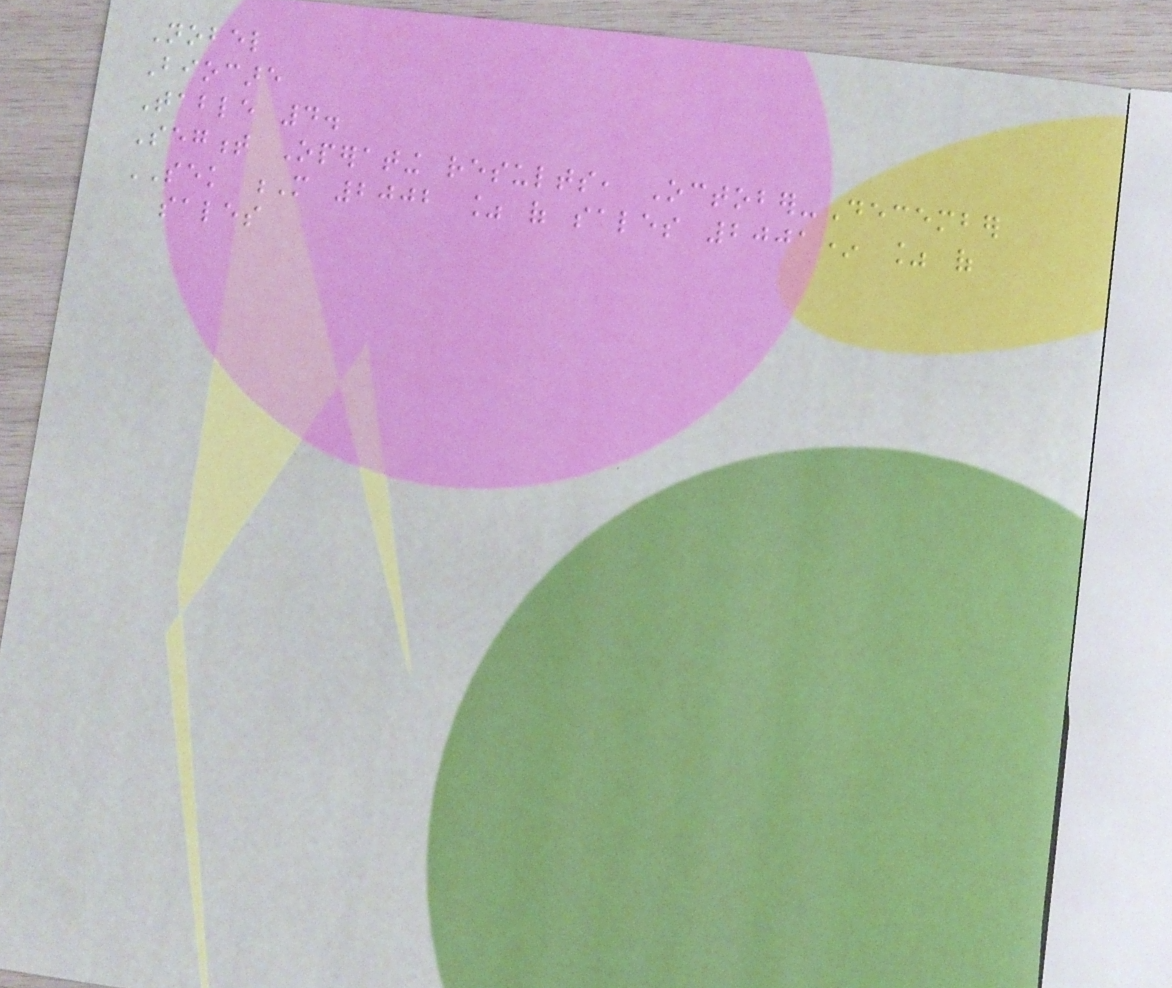Nobel
Biocare
Table 4.
Segment Operating results, October-December
SEK M 2002 % of sales 2001* % of
sales
